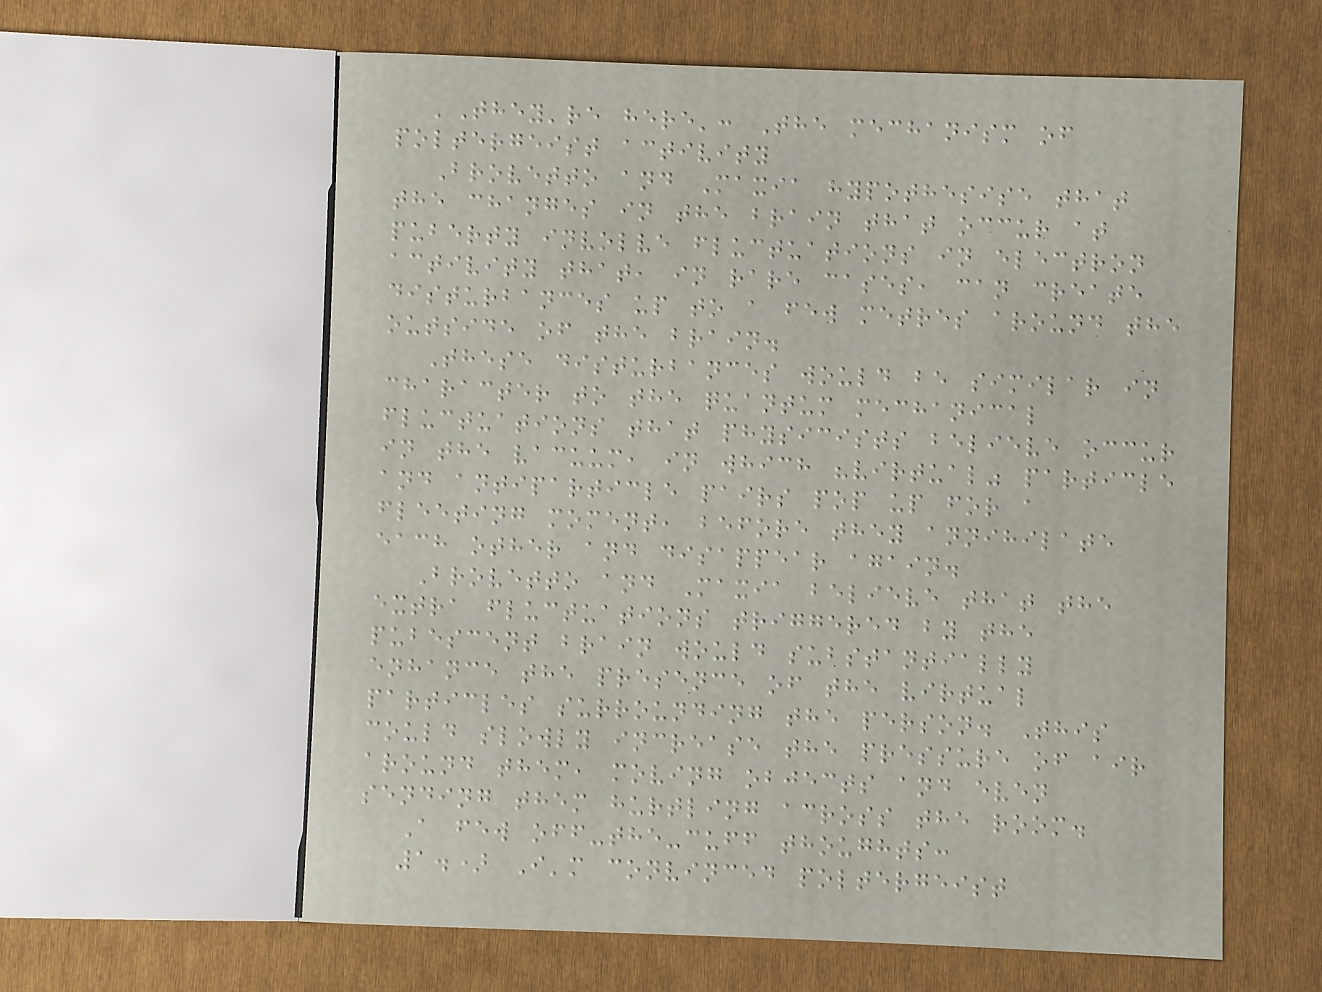'They're here': The mechanism of
poltergeist activity
Brovetto and Maxia hypothesise that
the changes in the brain that occur at
puberty involve fluctuations in electron
activity that, in rare cases, can create
disturbances up to a few metres around the
outside of the brain.
These disturbances would be similar in
character to the quantum mechanical
fluctuations that physicists believe occur
in the vacuum, in which "virtual" particle
and antiparticle pairs pop up for a
fleeting moment, before they annihilate
each other and disappear again.
Brovetto and Maxia believe that the
extra fluctuations triggered by the
pubescent brain would substantially
enhance the presence of the virtual
particles surrounding the person. This
could slowly increase the pressure of air
around them, moving objects and even
sending them hurtling across the room.
A few off-the-cuff thoughts:
1.) I'm convinced poltergeist
